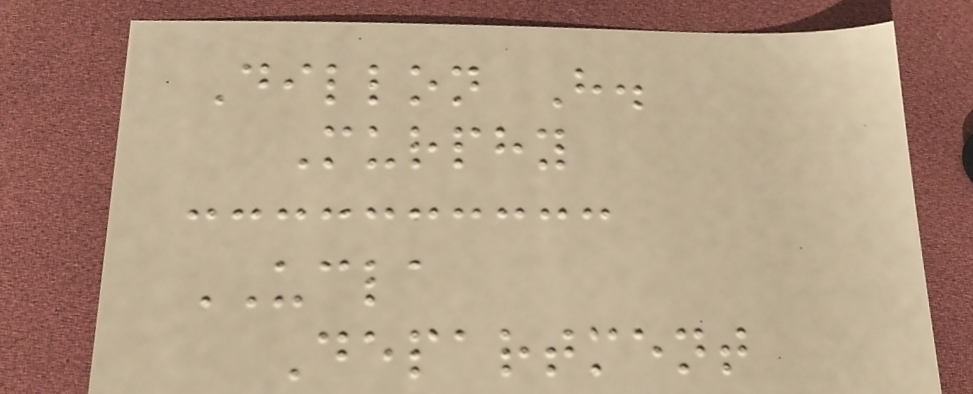Dillon H.
Murphy
UCLA
Department
